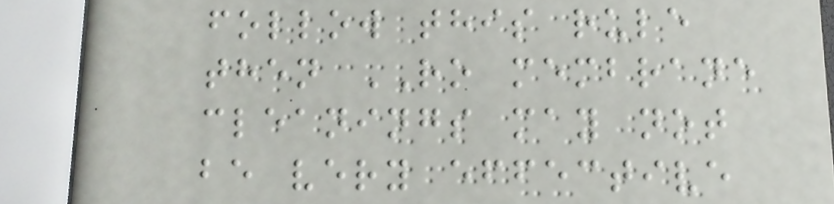follow this rule
then RO membrane
cleanings may not
be very effective
